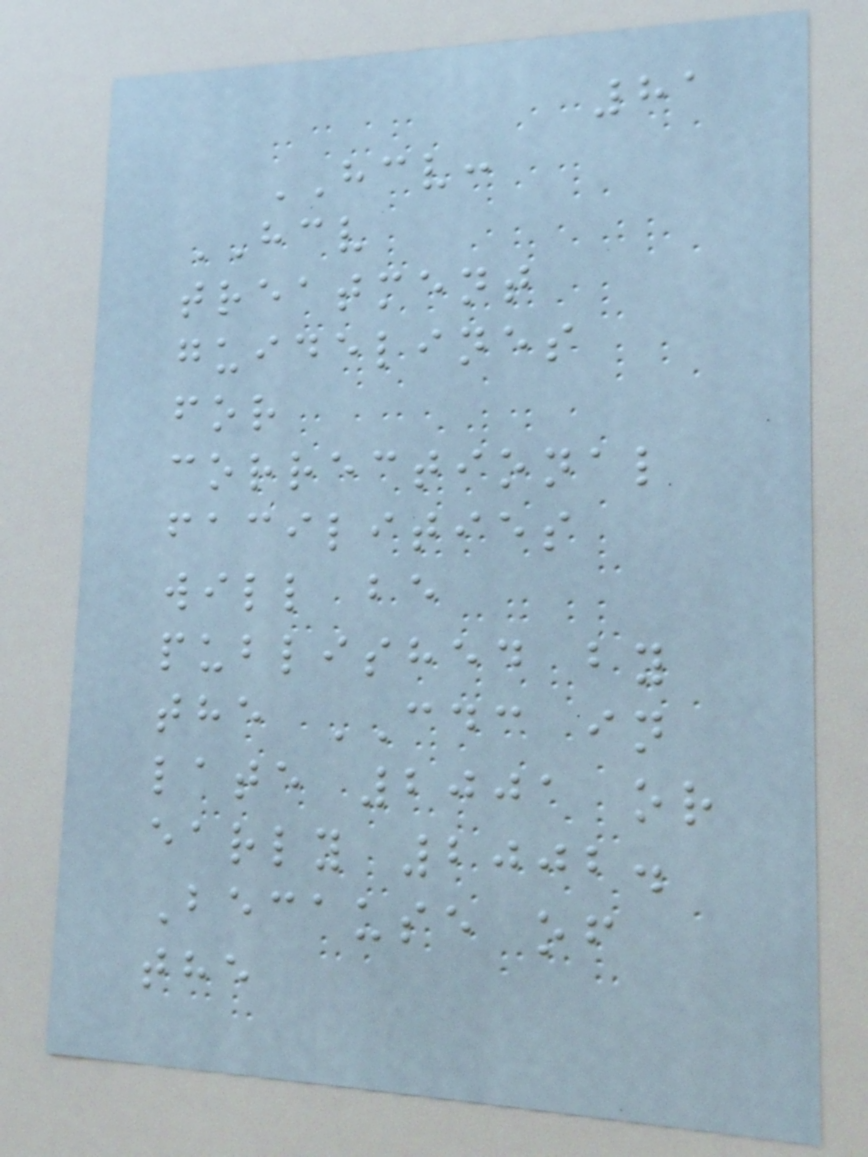81
HCV:
HCV
treatment
guidelines
for
correctional
facilities
will be
published by
the CDC in
late 2001 or
early 2002.
Because of
the
